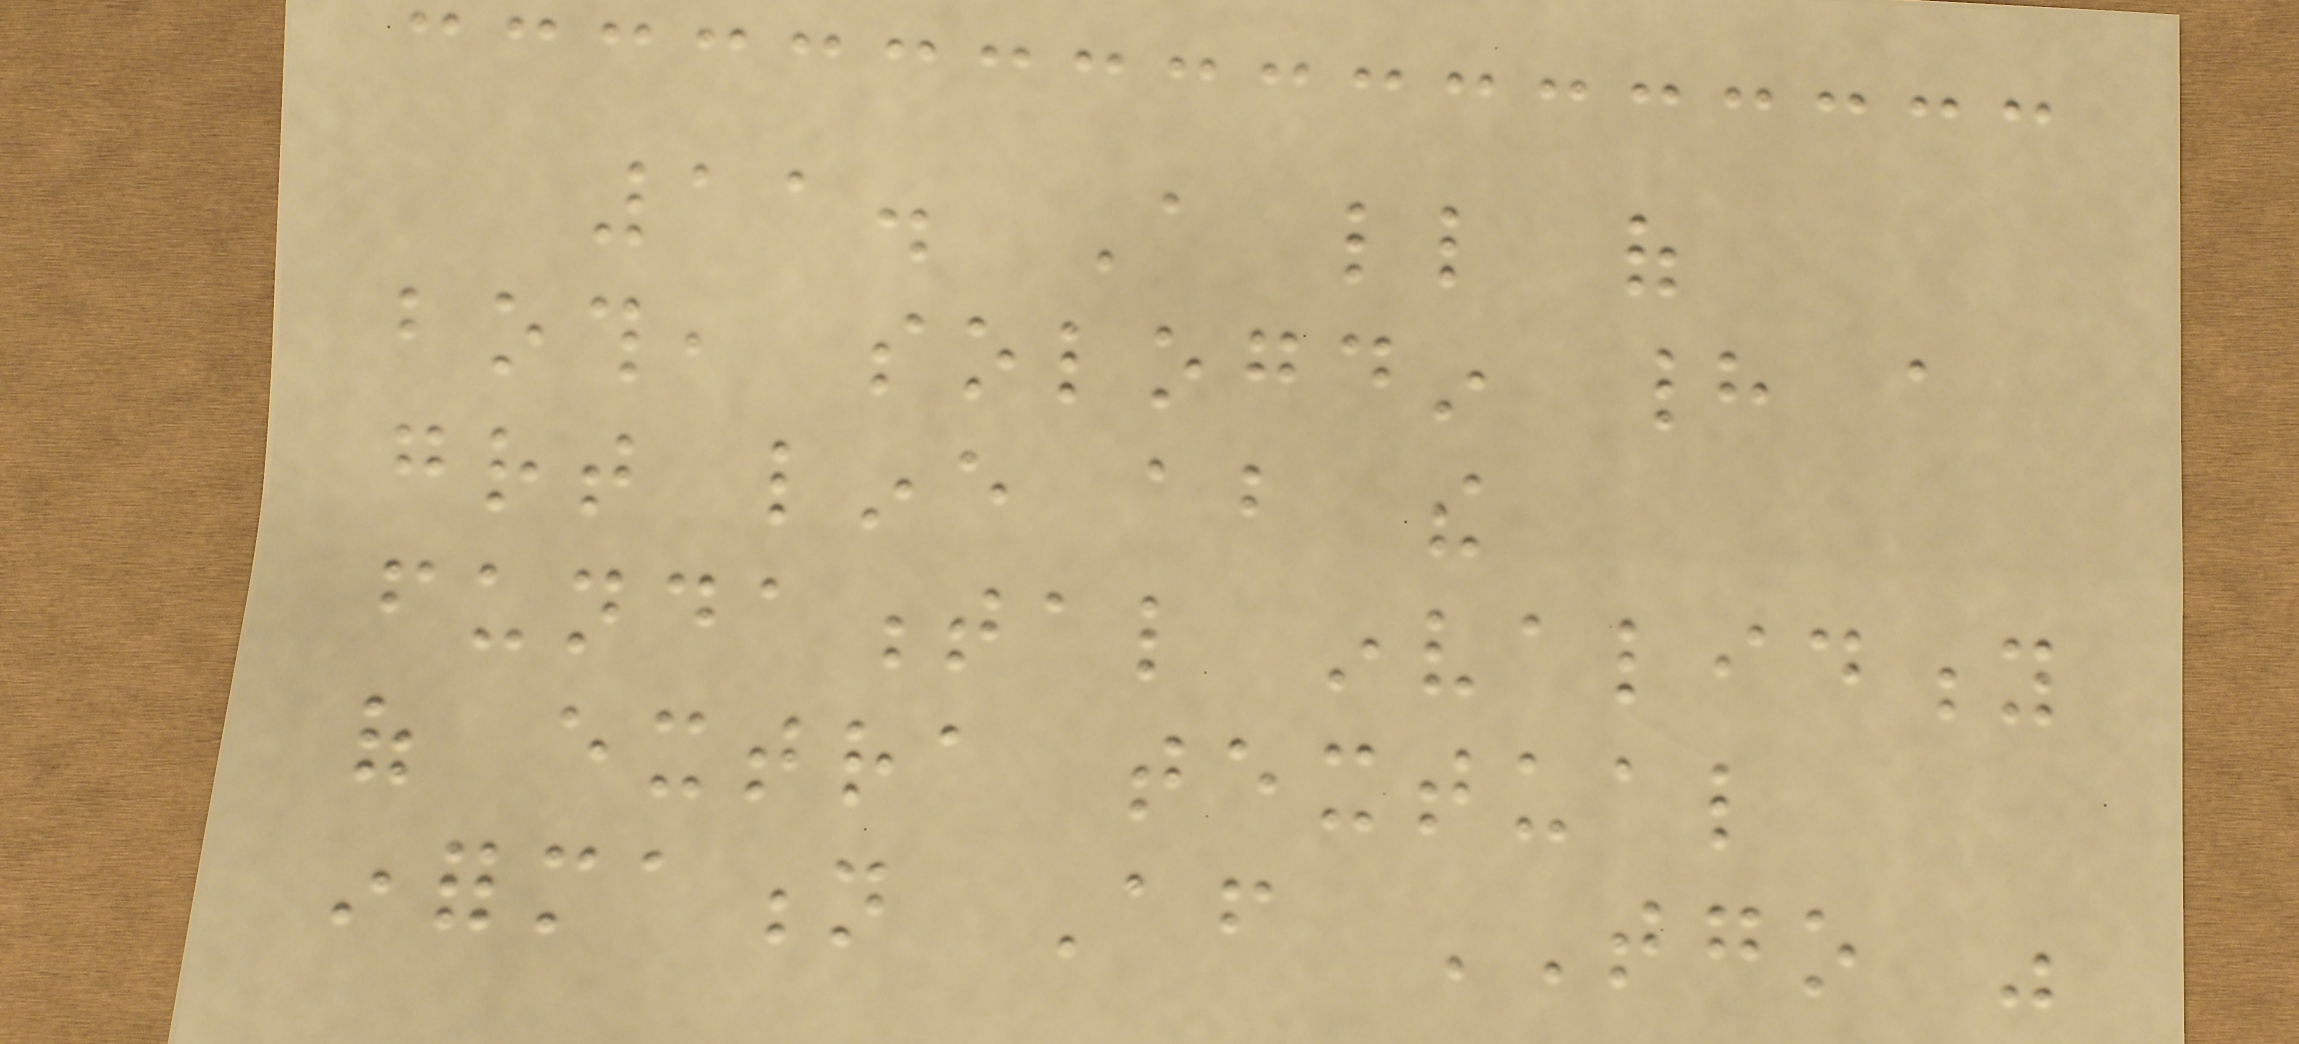11. A little of
both, sologdin had a
great line about the
fundamental invalidity
of extra textual
information After TGO was
